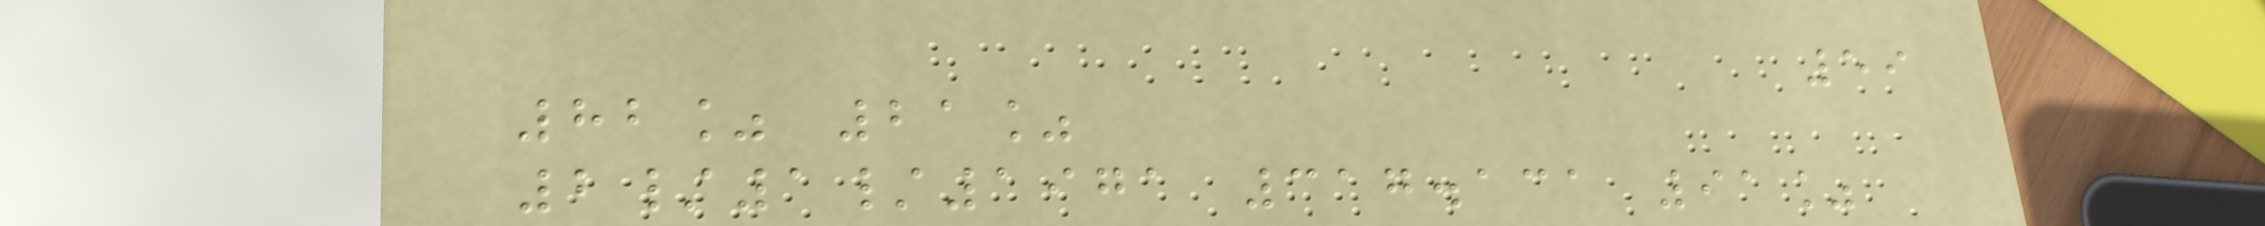59
82% 21%
2/1/1971 317.131 91%
